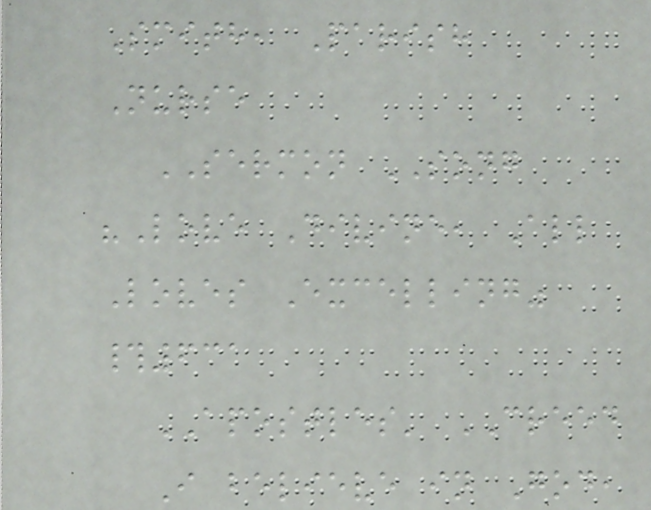Smith, Parish
Nurse
SERMON SONG
"Love Divine, All
Loves Excelling"
#631
APOSTLES' CREED
I believe in God,
